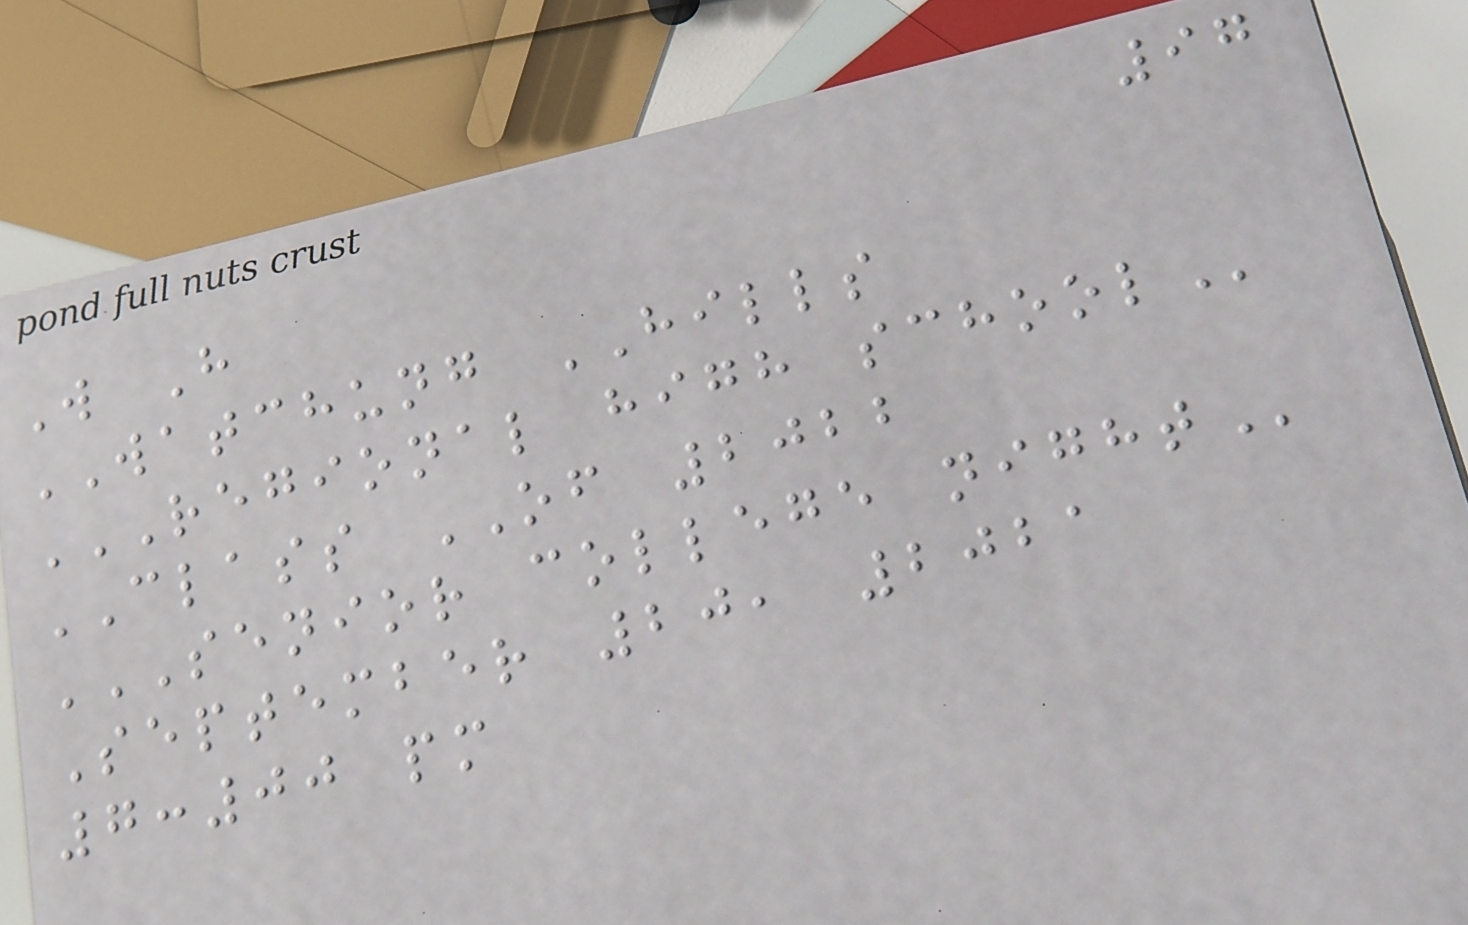97
W H
WATCHUNG HILLS
REGIONAL HIGH SCHOOL
CLASS OF 2022
SENIOR COLLEGE NIGHT
September 20, 2021
7:00 pm
